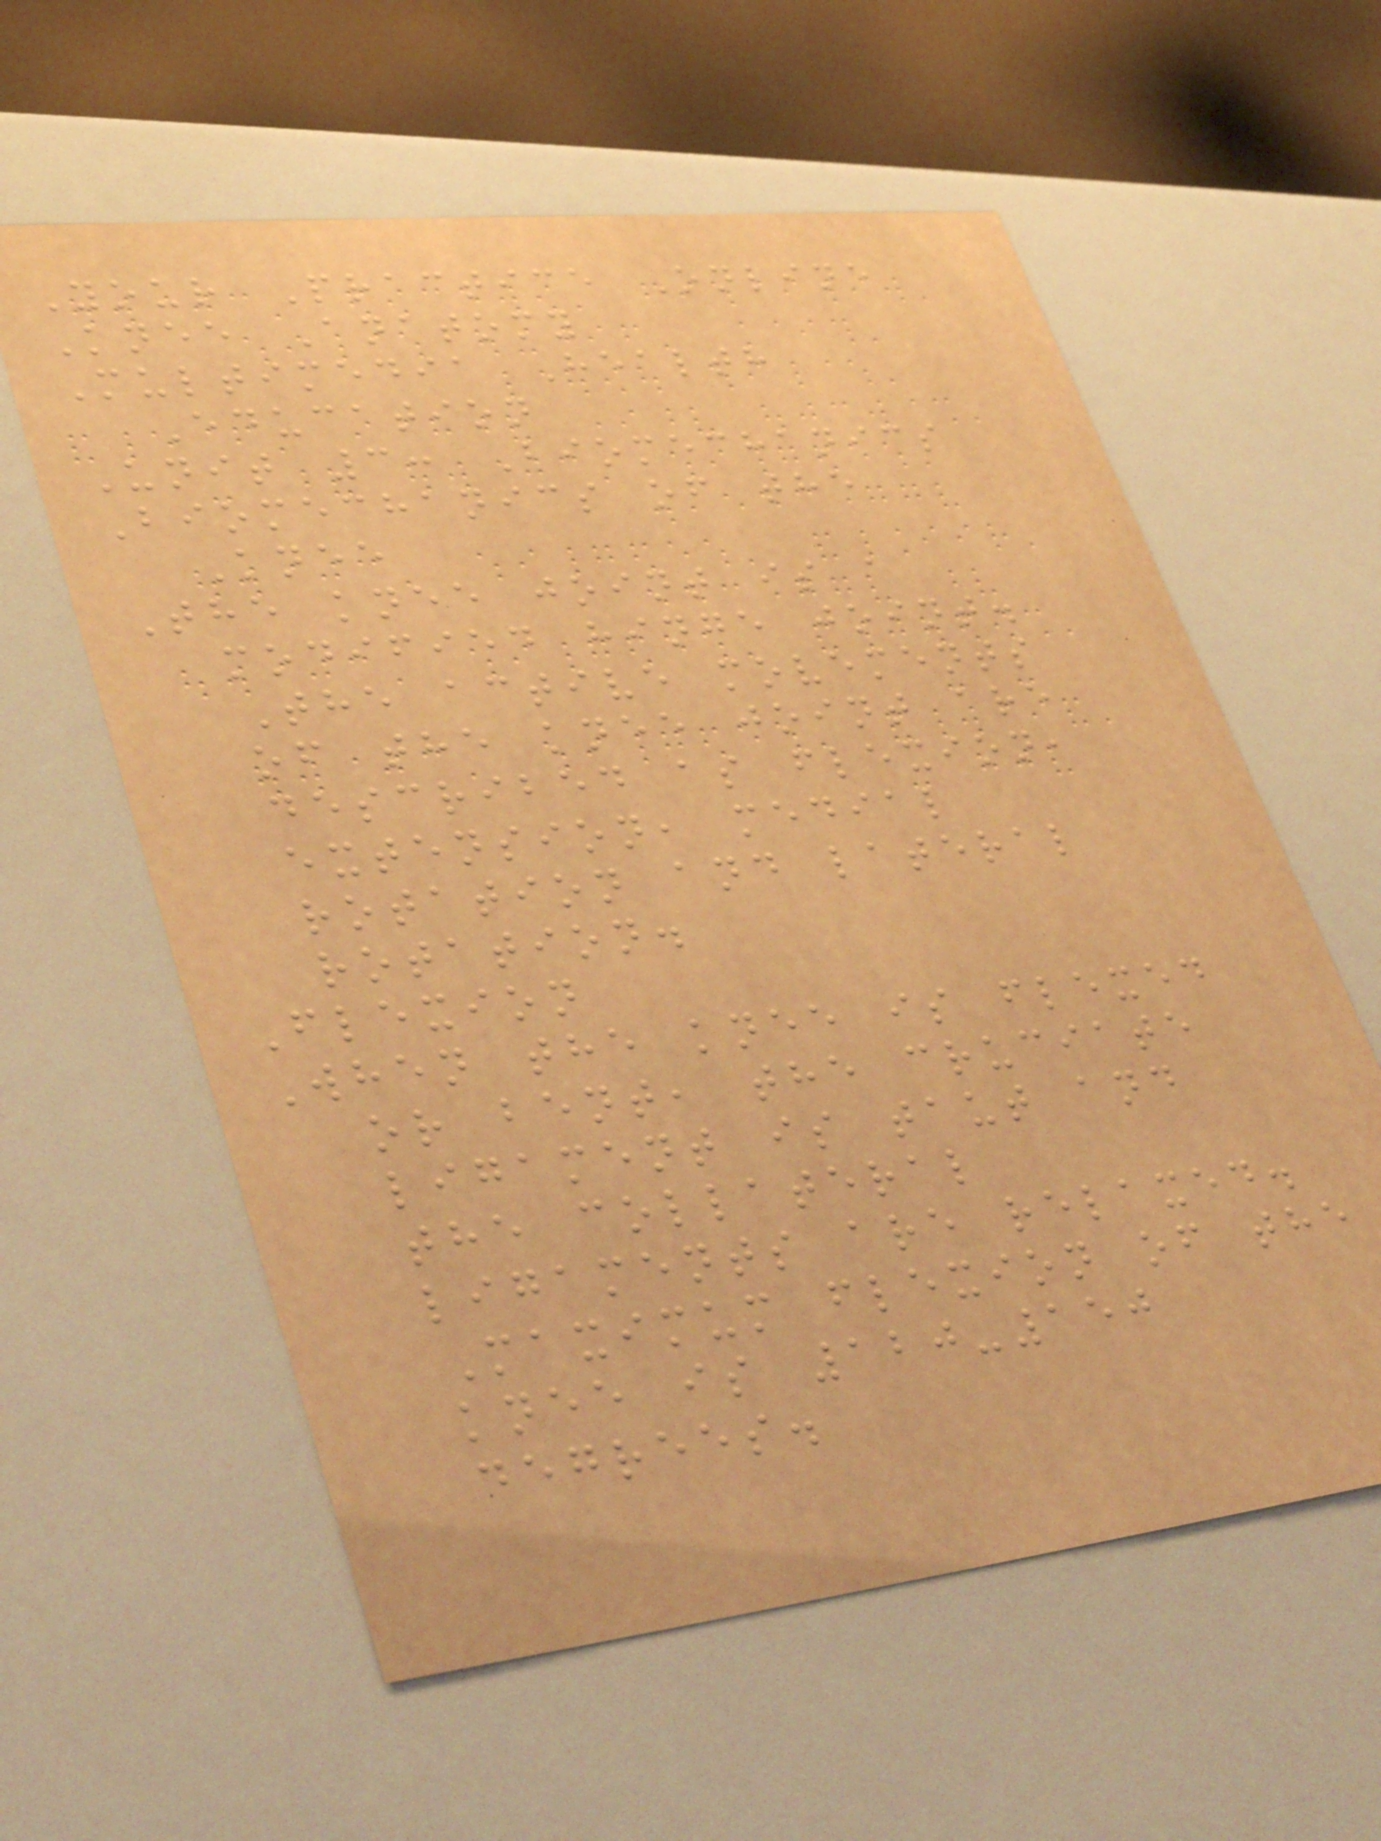Your Practice Online
Knee Anatomy
Multimedia Health
Education
Unit 3: Biomechanics
Biomechanics of the
Knee
The knee joint is a
modified hinge joint.
The active movements
of the knee joint are
described as flexion,
extension, medial
rotation and lateral
rotation.
Flexion
When the knee is flexed
or bent, the cruciate
ligament is taut and
the collateral
ligaments are relaxed.
Maximum flexion of the
knee is 120-150
degrees.
